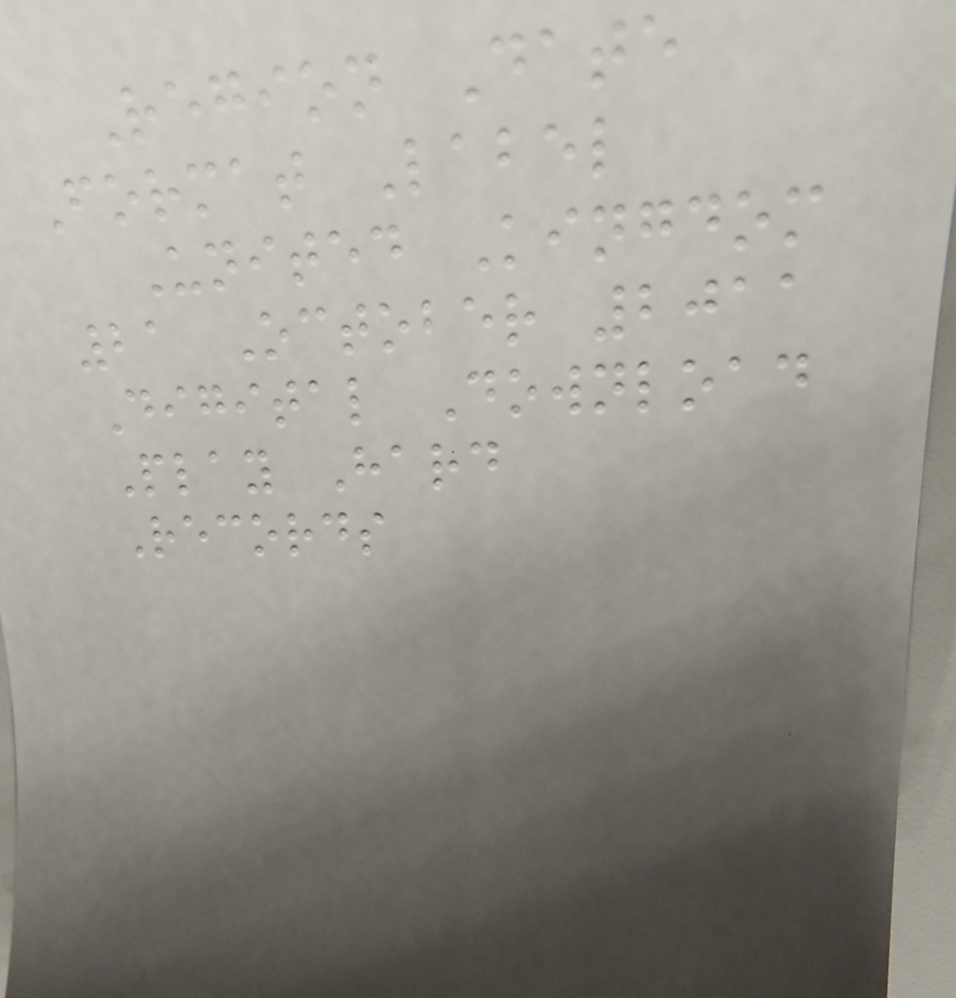Region Date
Format Label
United Kingdom
21 October 2011
Digital Download
Play Hard
Records
